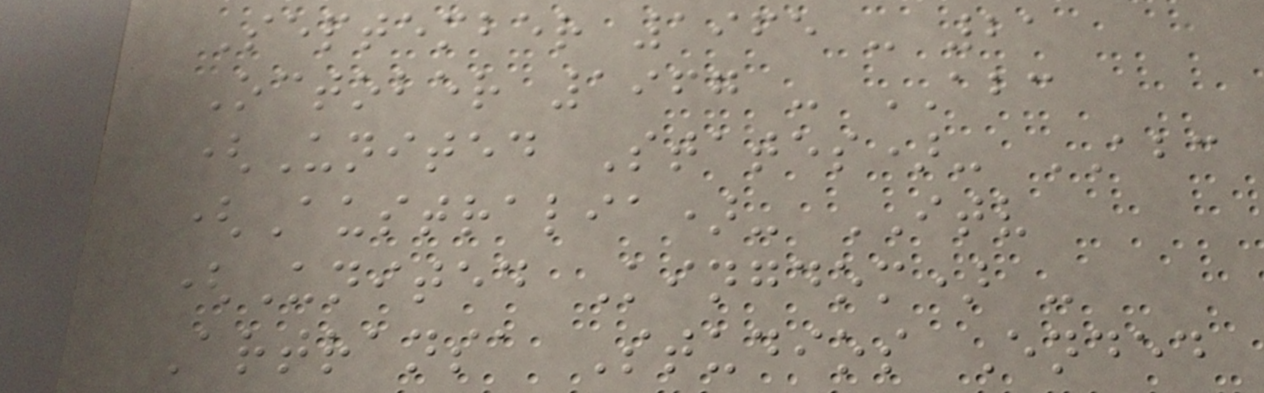September 1965 - 21
October 1967 - ABC
(United States)- ABC
(Australia)- ITV
(United Kingdom) -
Artransa Studios Ended
